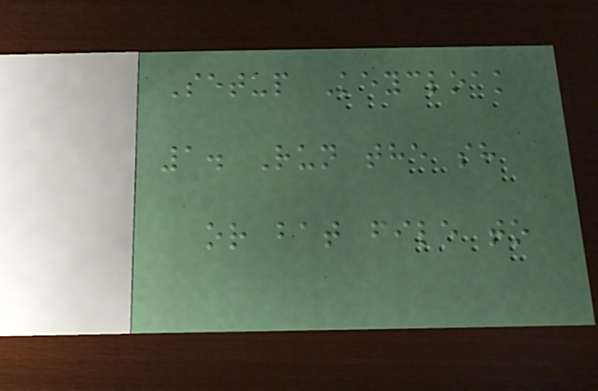Setup Keycloak
1. Run the sh
or bat file to
